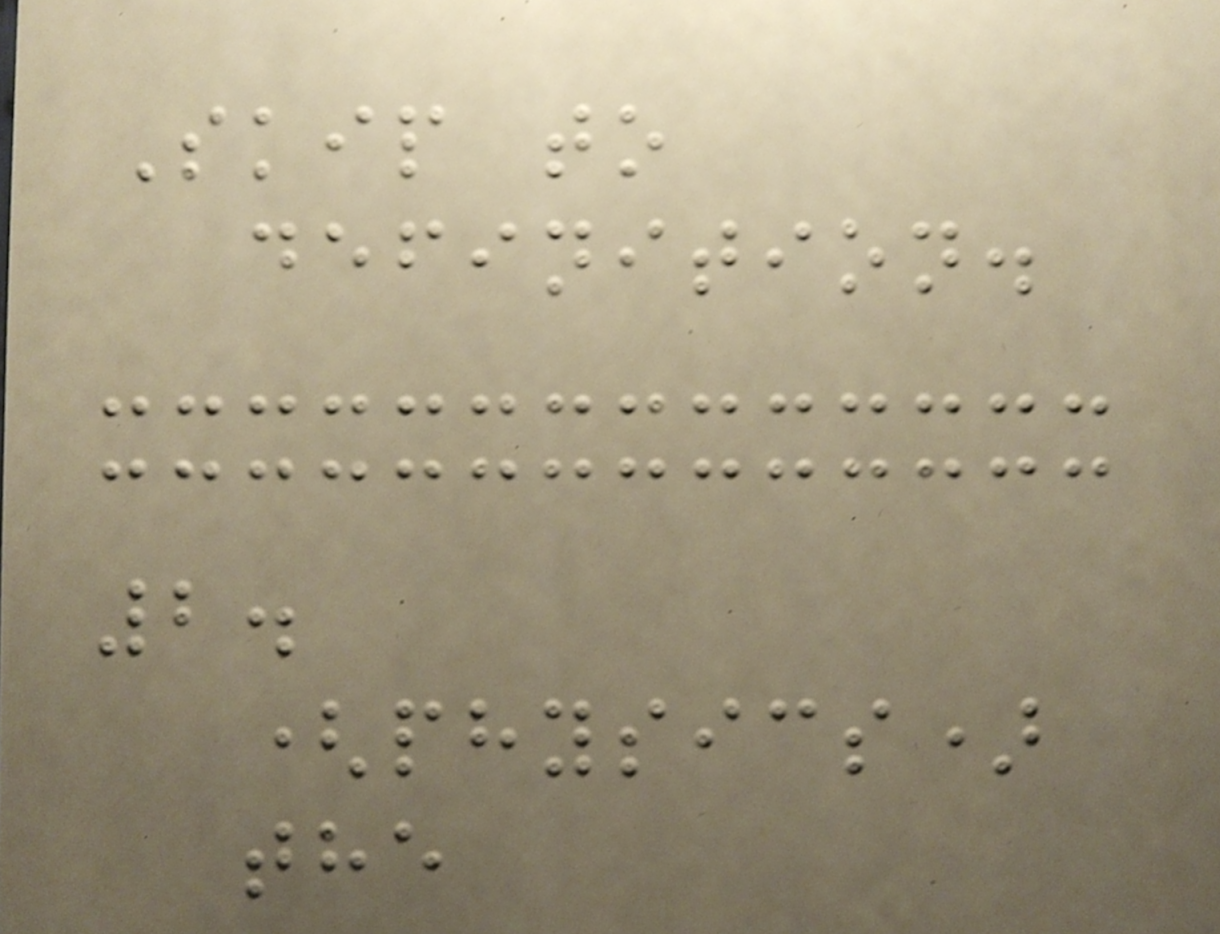Skip to
definition.
2.
(physics)
the
